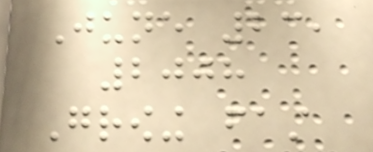June 23,
2008
Growing fast
